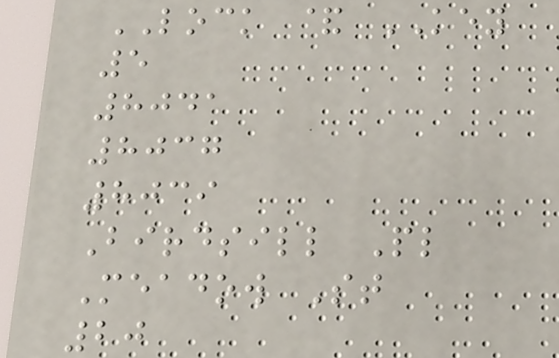LOCK & KEY
5
8041
8037
8039
Birdsill Pl
Meadow St
20
